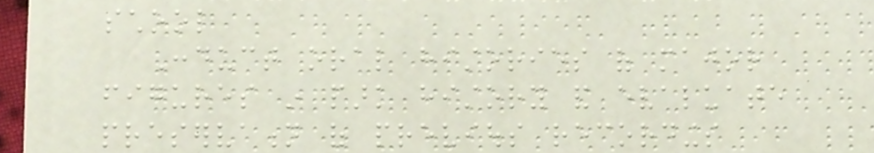school
Conduct oral histories of major
figures in park history and evaluate
preservation of previous recordings
